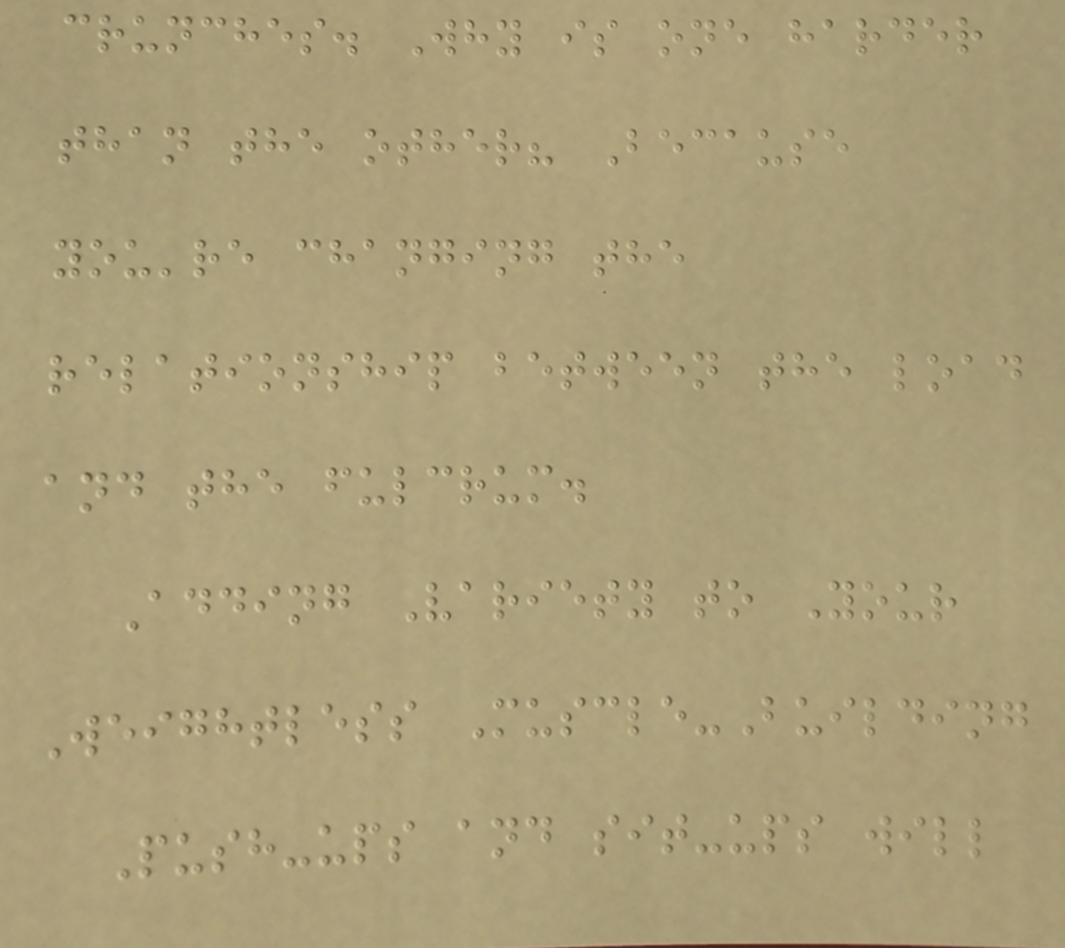crunches. Why is one harder
than the other? Because
you're changing the
relationship between the load
and the fulcrum.
Adding Variety to Your
Weightless Muscle-Building
Push-ups and sit-ups will
